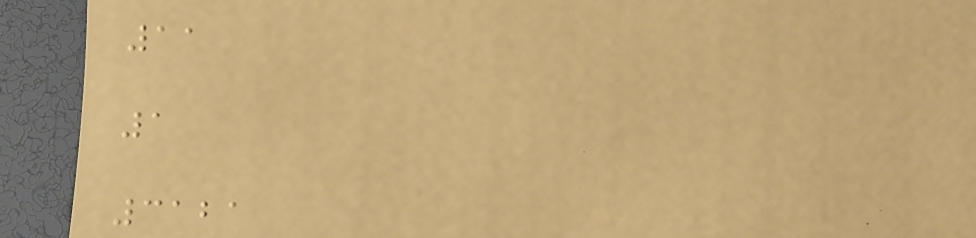11
1
3121
